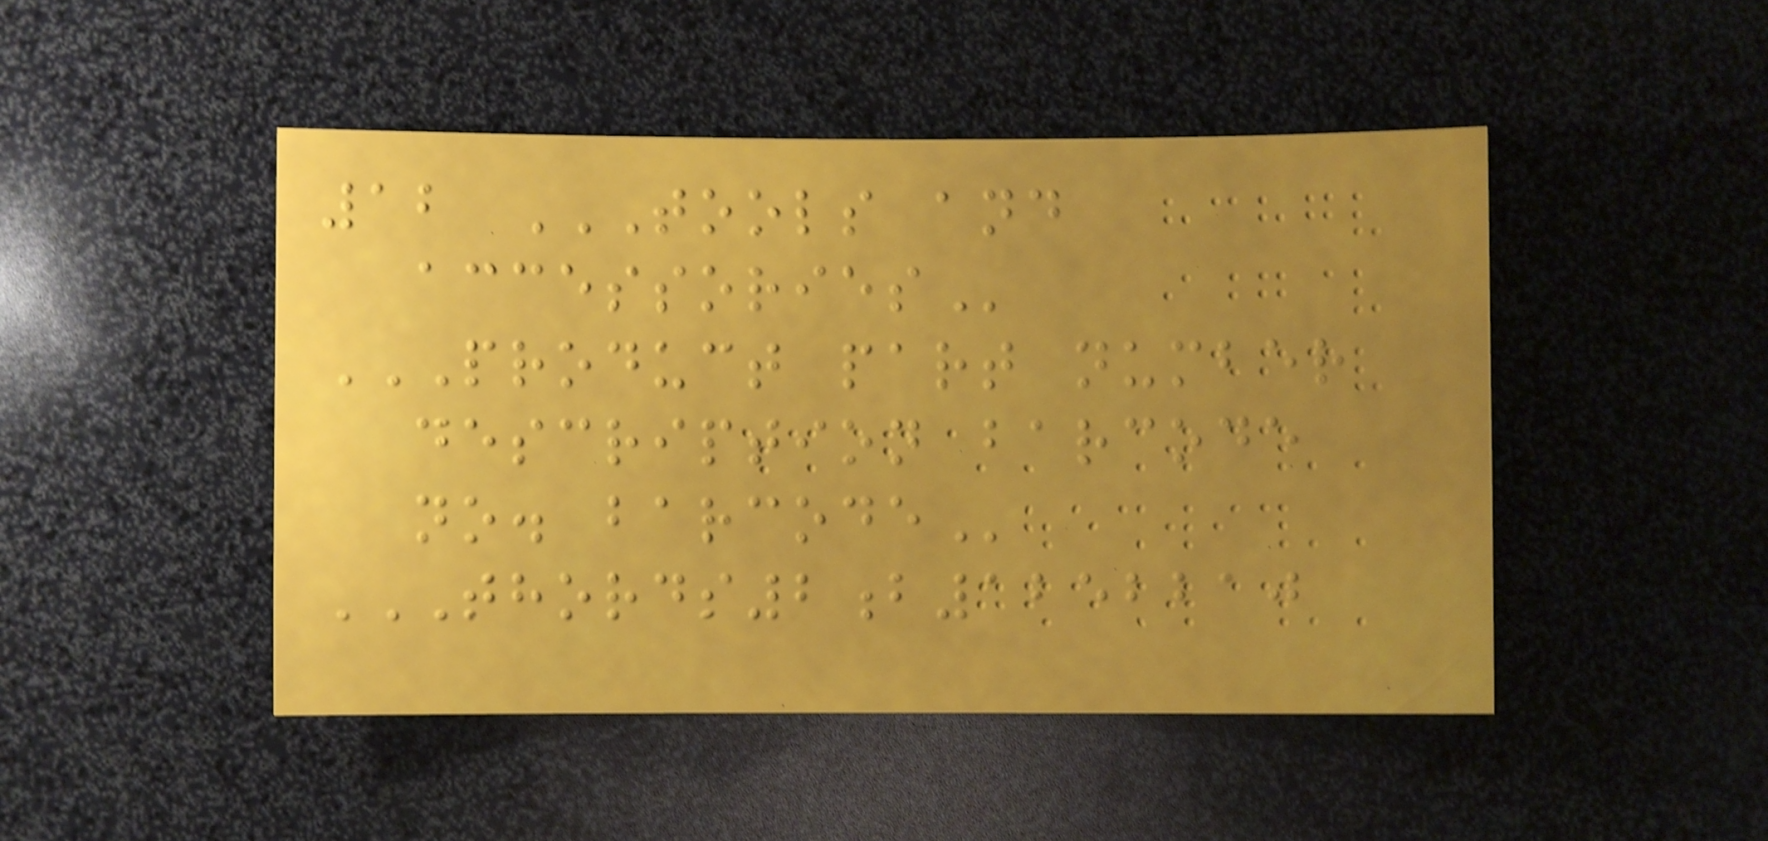12 TOOLS AND
ACCESSORIES
PRODUCT PART NUMBER
DESCRIPTION BARCODE
NO. BARCODE
THORDS2B1252210
